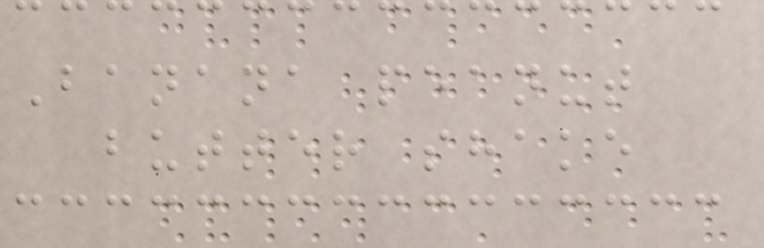Banana peanut
butter shake
